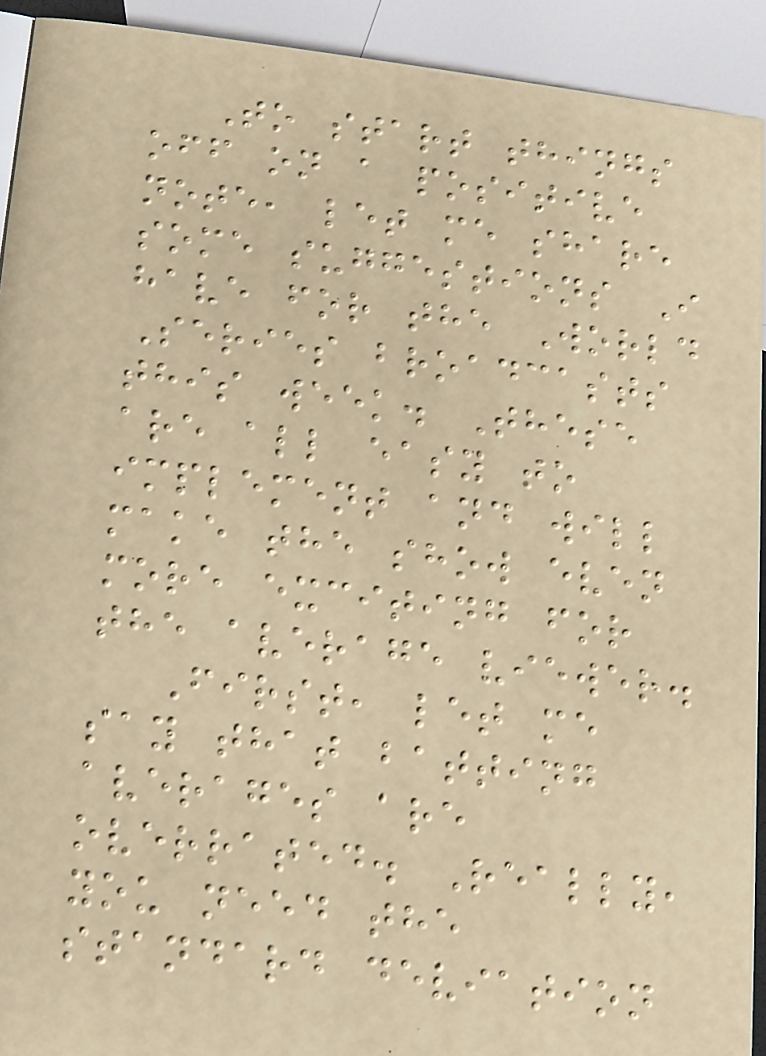To start things
off on a positive
note, let me share
some suggestions I
have for the World
Series broadcasts
this week. These
are all easy to
implement and will
make the show even
more exciting for
the average viewer.
First, let me
say that batting
averages are
overrated. Really,
you need the
standard deviation
